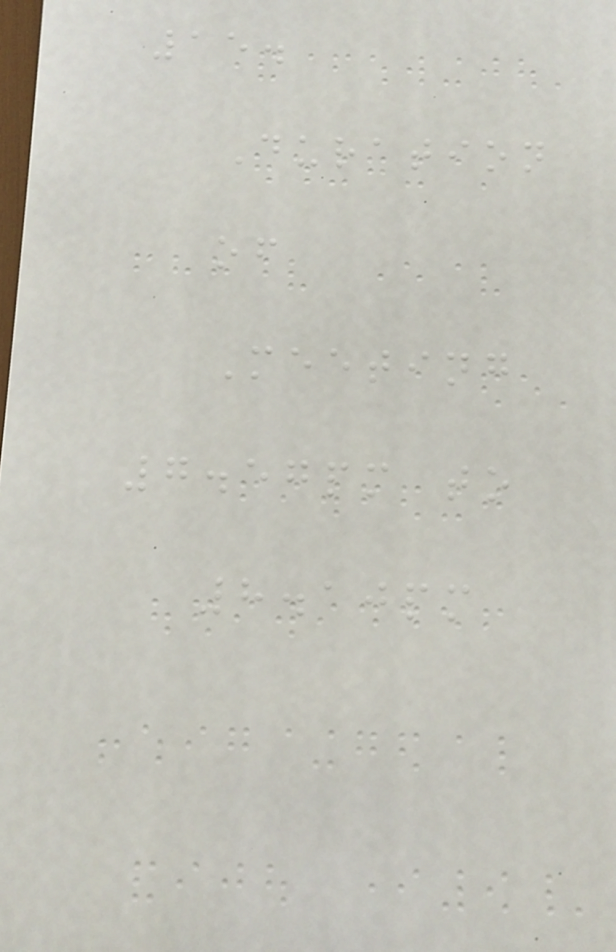15.
Duration
of
Meeting
7.57pm to
8.10pm
